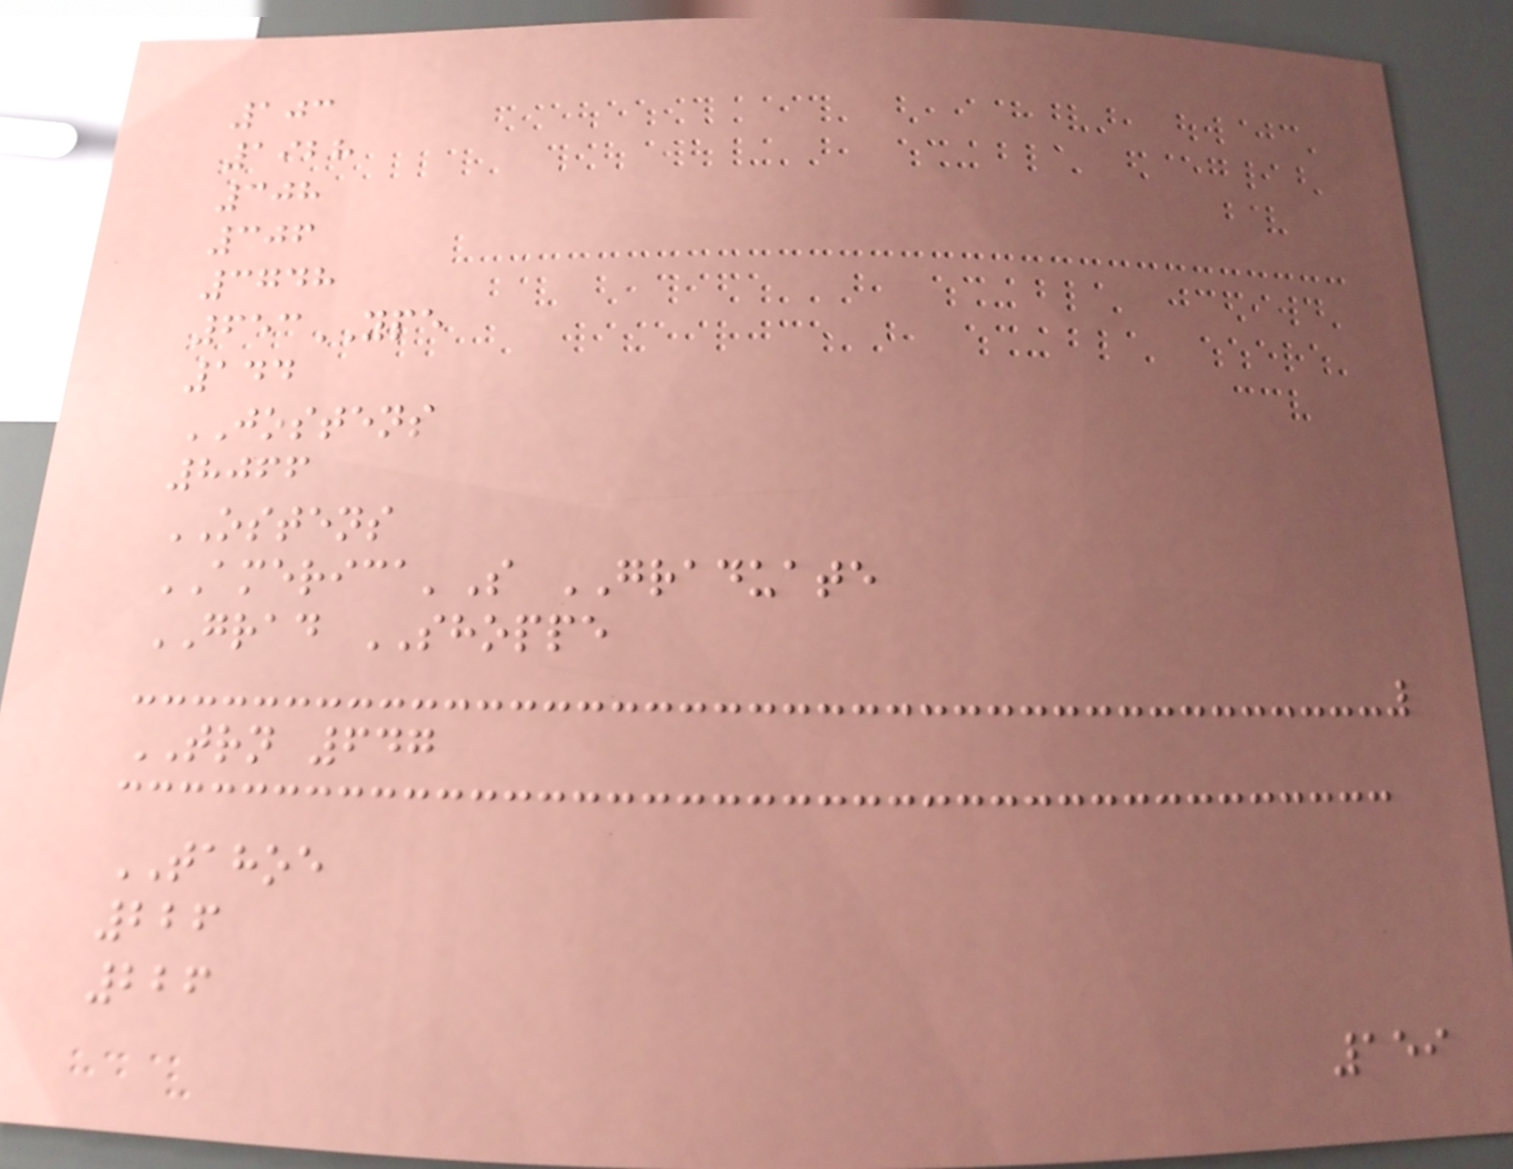103
1928
308
306
3748
653YPE
144
JOSTENS
8066
OSTENS
AMERICA'S GRADUATE
GRAD SHOPPE
TRN 647
TAHOE
226
226
159
